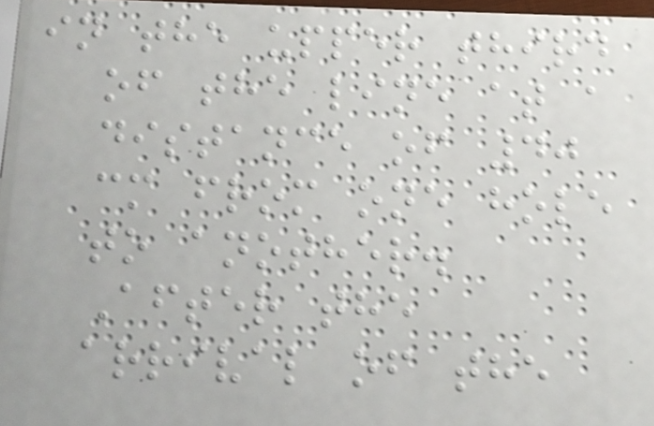in the upper third
of the line at a
distance of 40
cm from one hole
to another.
After the
arrival of the
